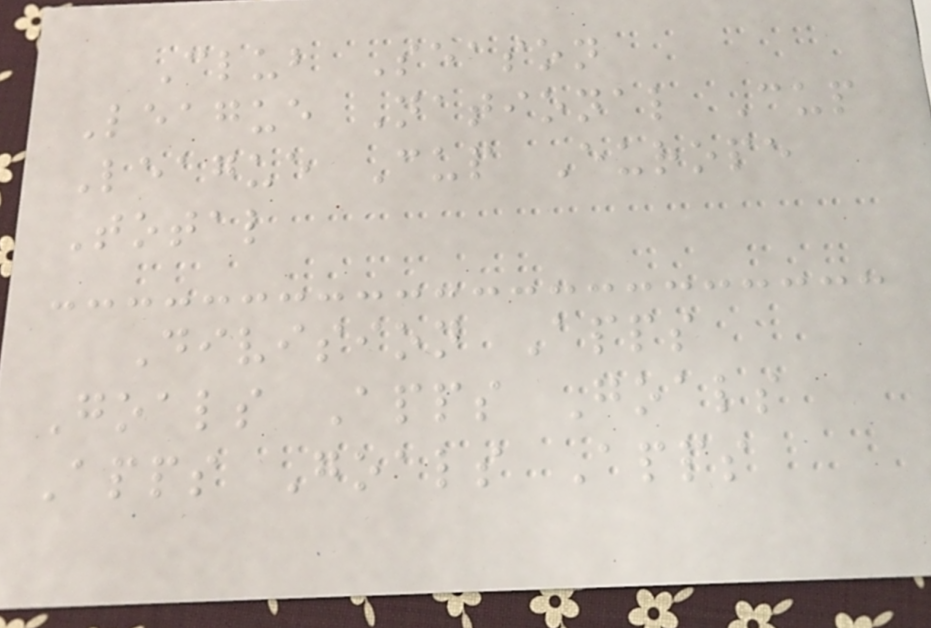Club Season
League National Cup
League Cup Europe
Total
Division Apps
Goals Apps Goals
Apps Goals Apps
